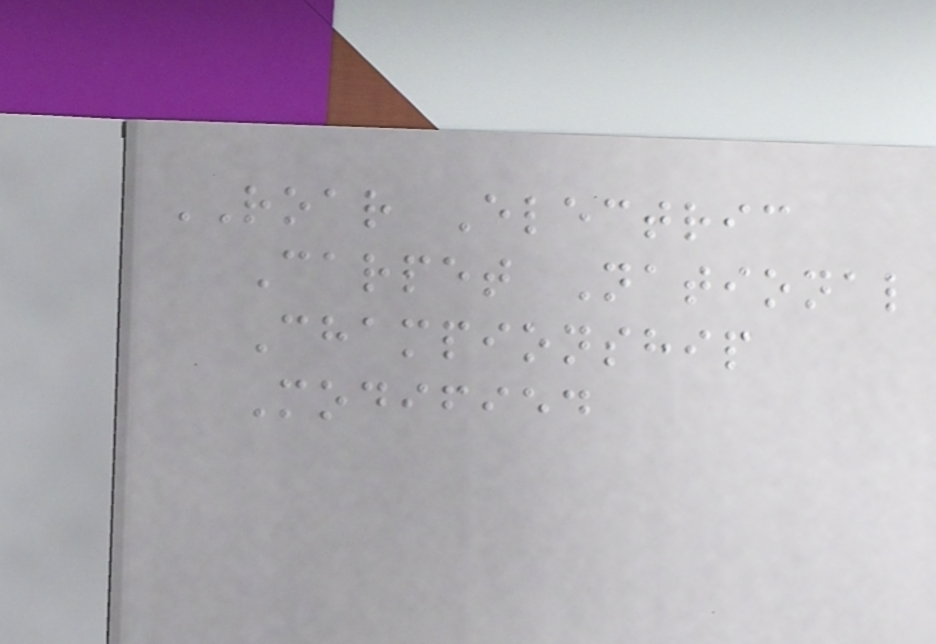ROAR Electric
Carpet National
Championship
Modified
